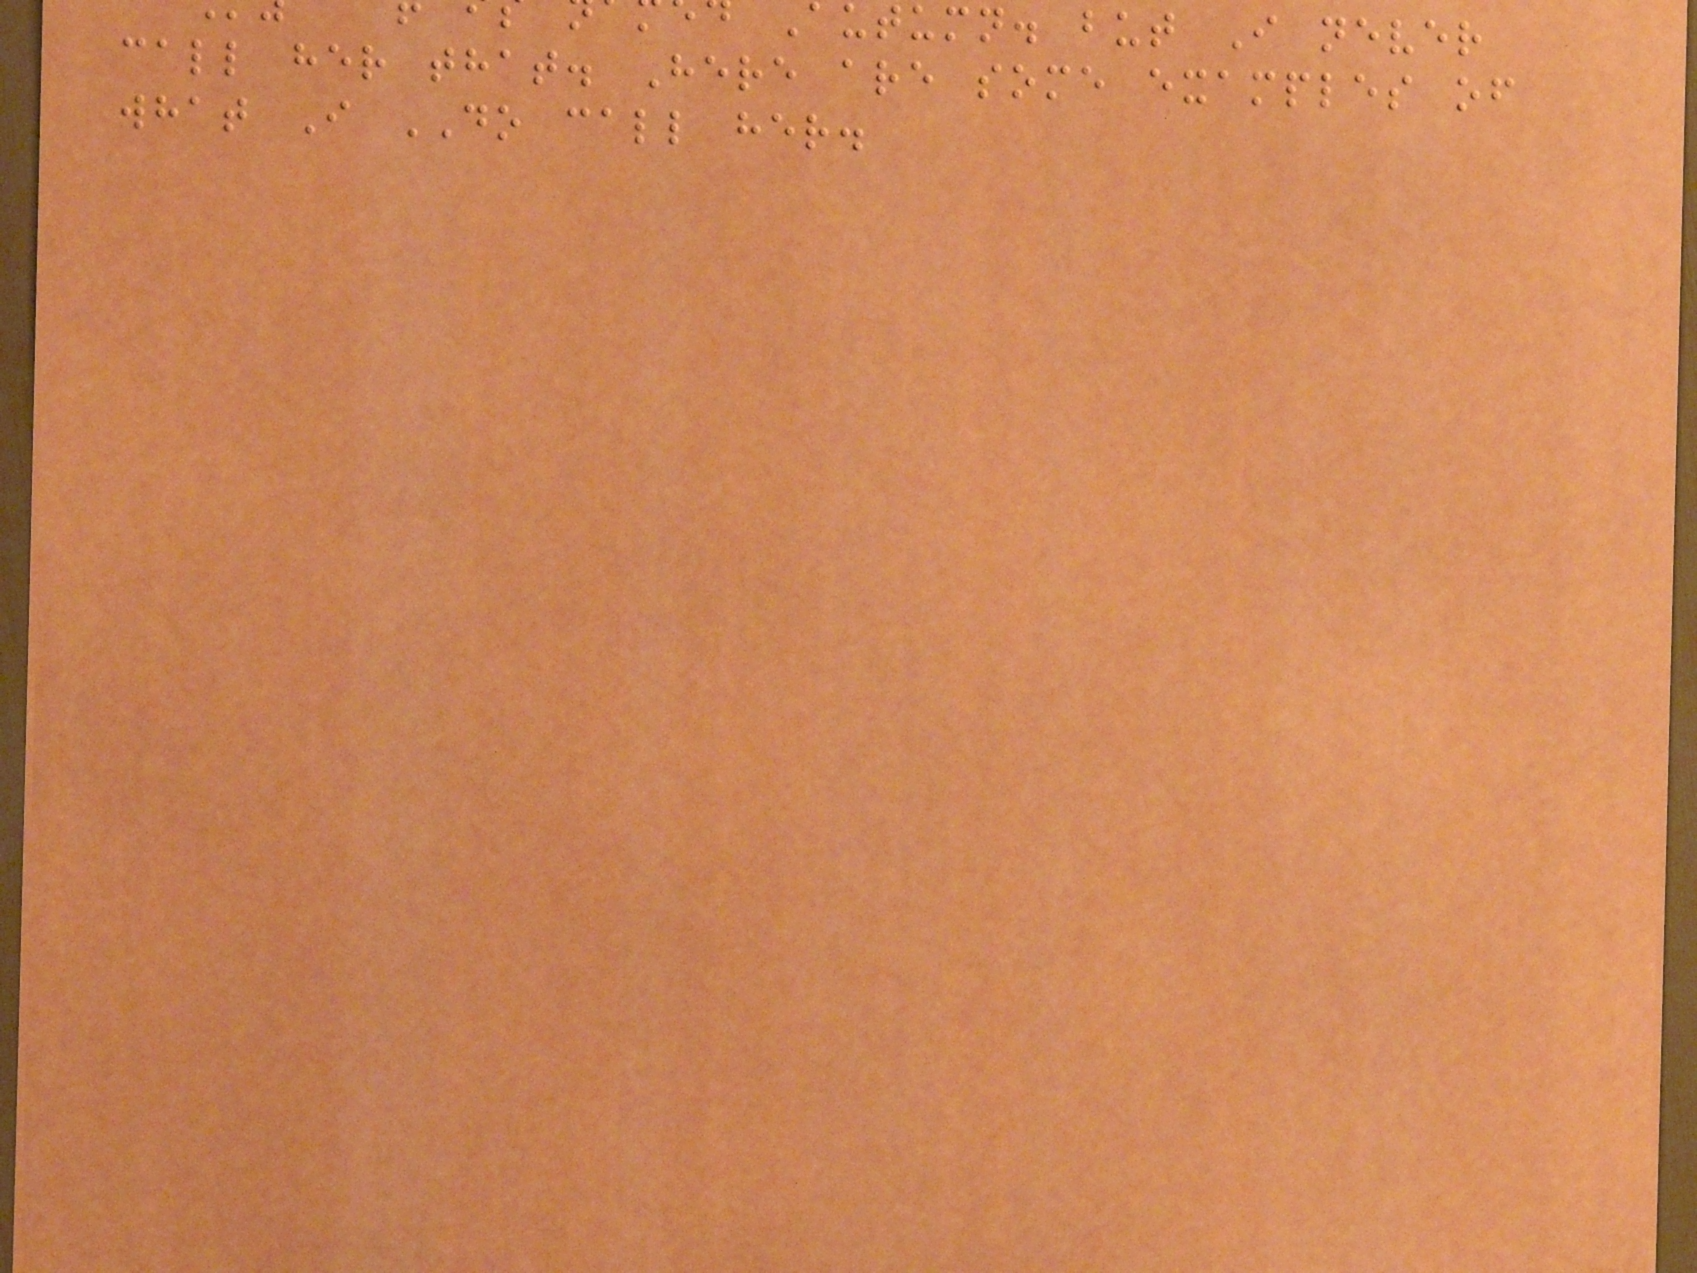autumn. but I never
call her that. Here are some examples of
what I DO call her.
